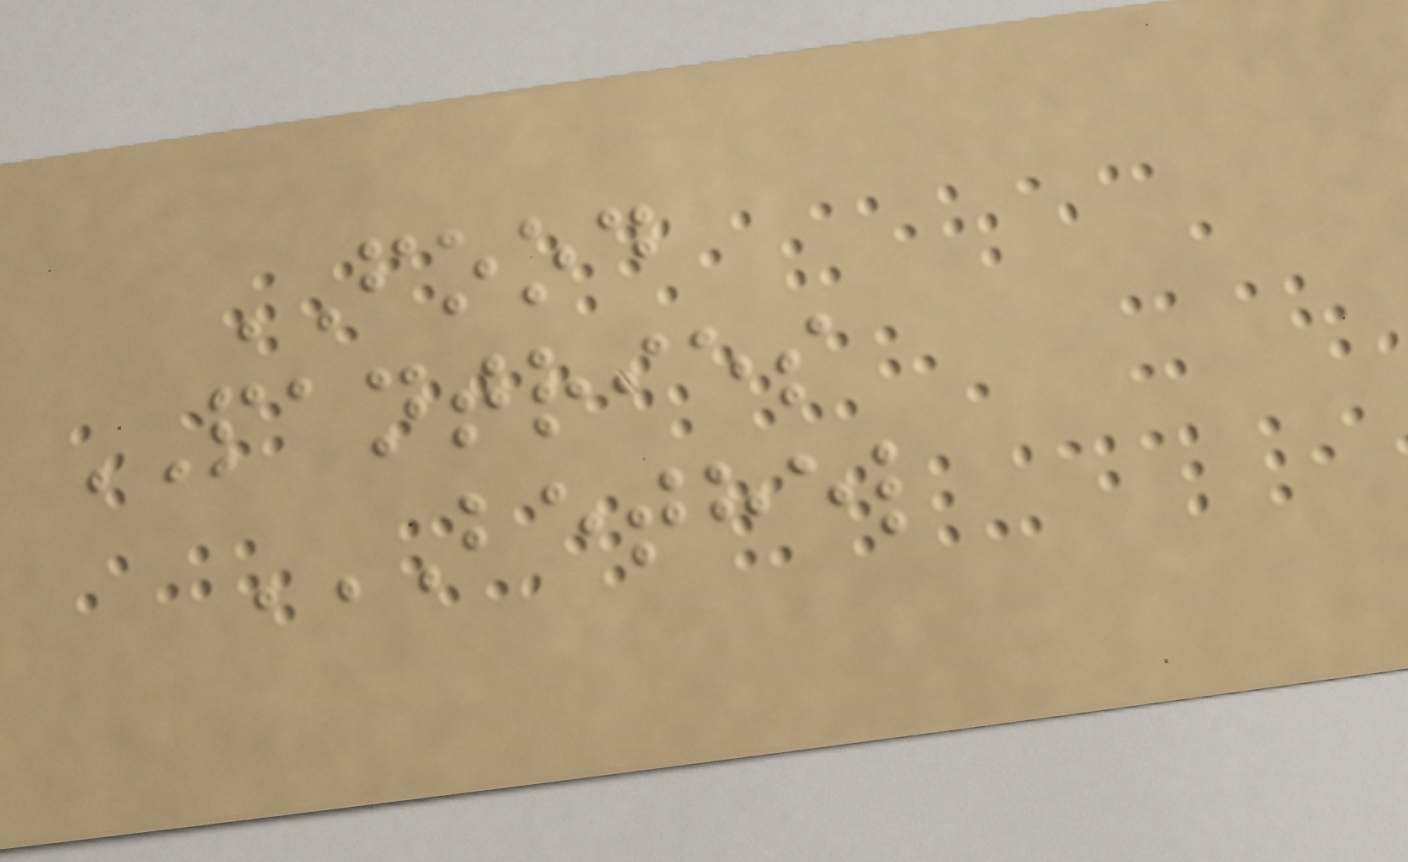FOOD
PANTRIES
BETHEL
